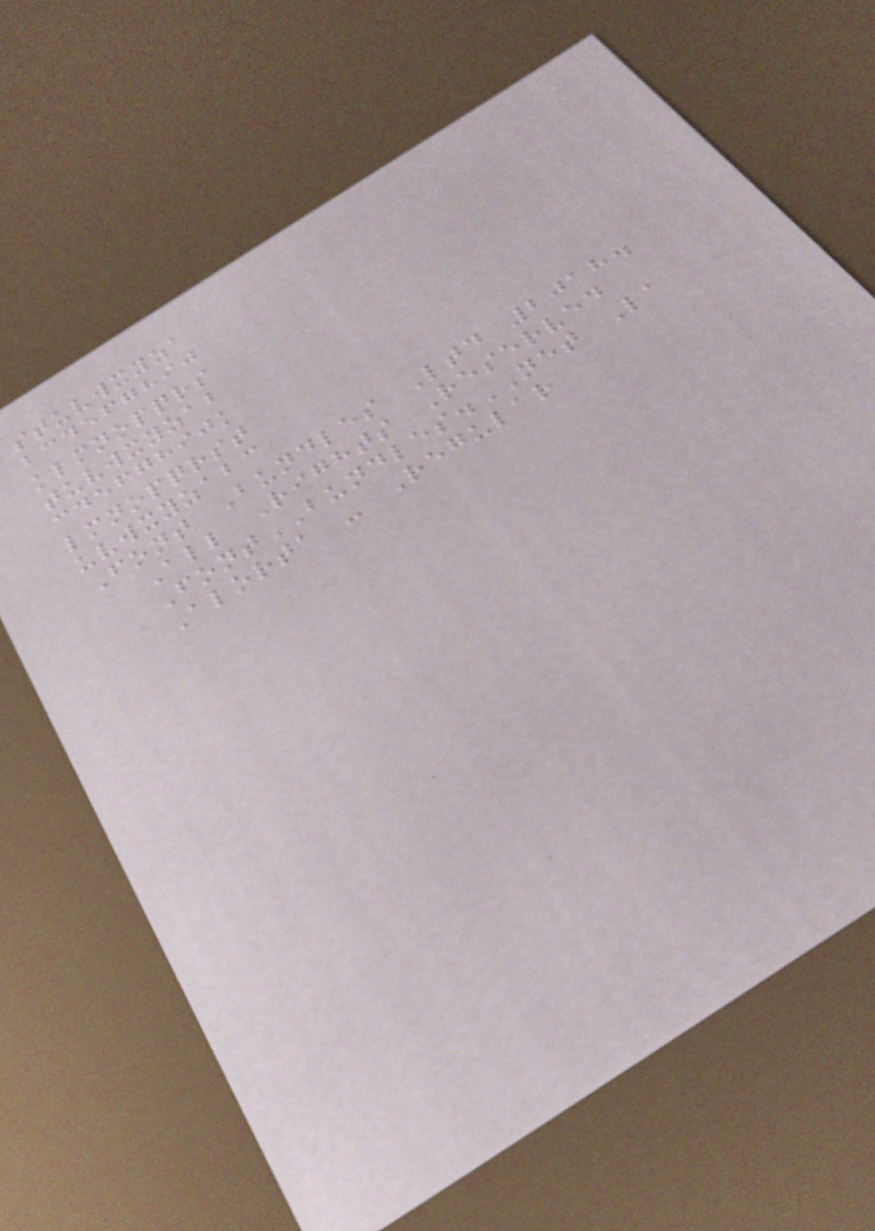stuvwxyza
bcdefghij
klmnopqrs
tuvwxyzab
cdefghijk
lmnopqrst
uvwxyzabc
Font Bundles Ltd 2018.
All Rights Reserved
FontBUNDLES.NET La
Alorta - Regular
